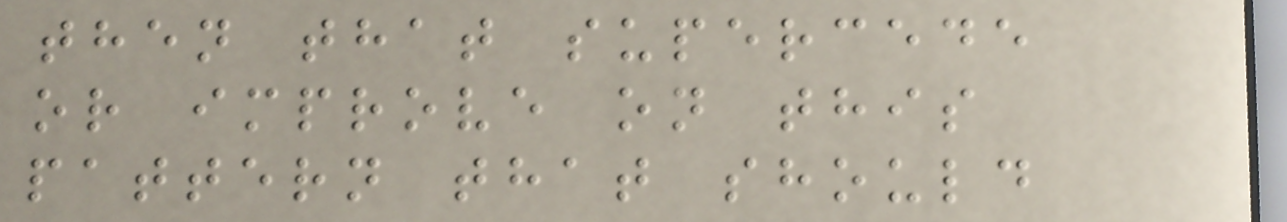then that supercede
or improve on this
pattern that should
